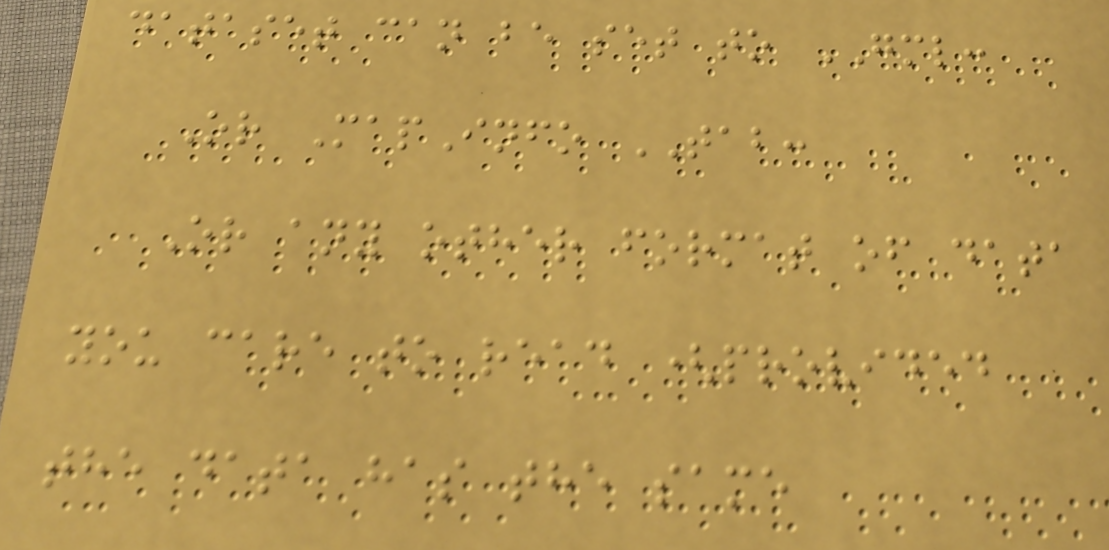dataset can be set to GML:
Or MapInfo TAB:
Or any other format of data
you care to read (provided
the data has the same
